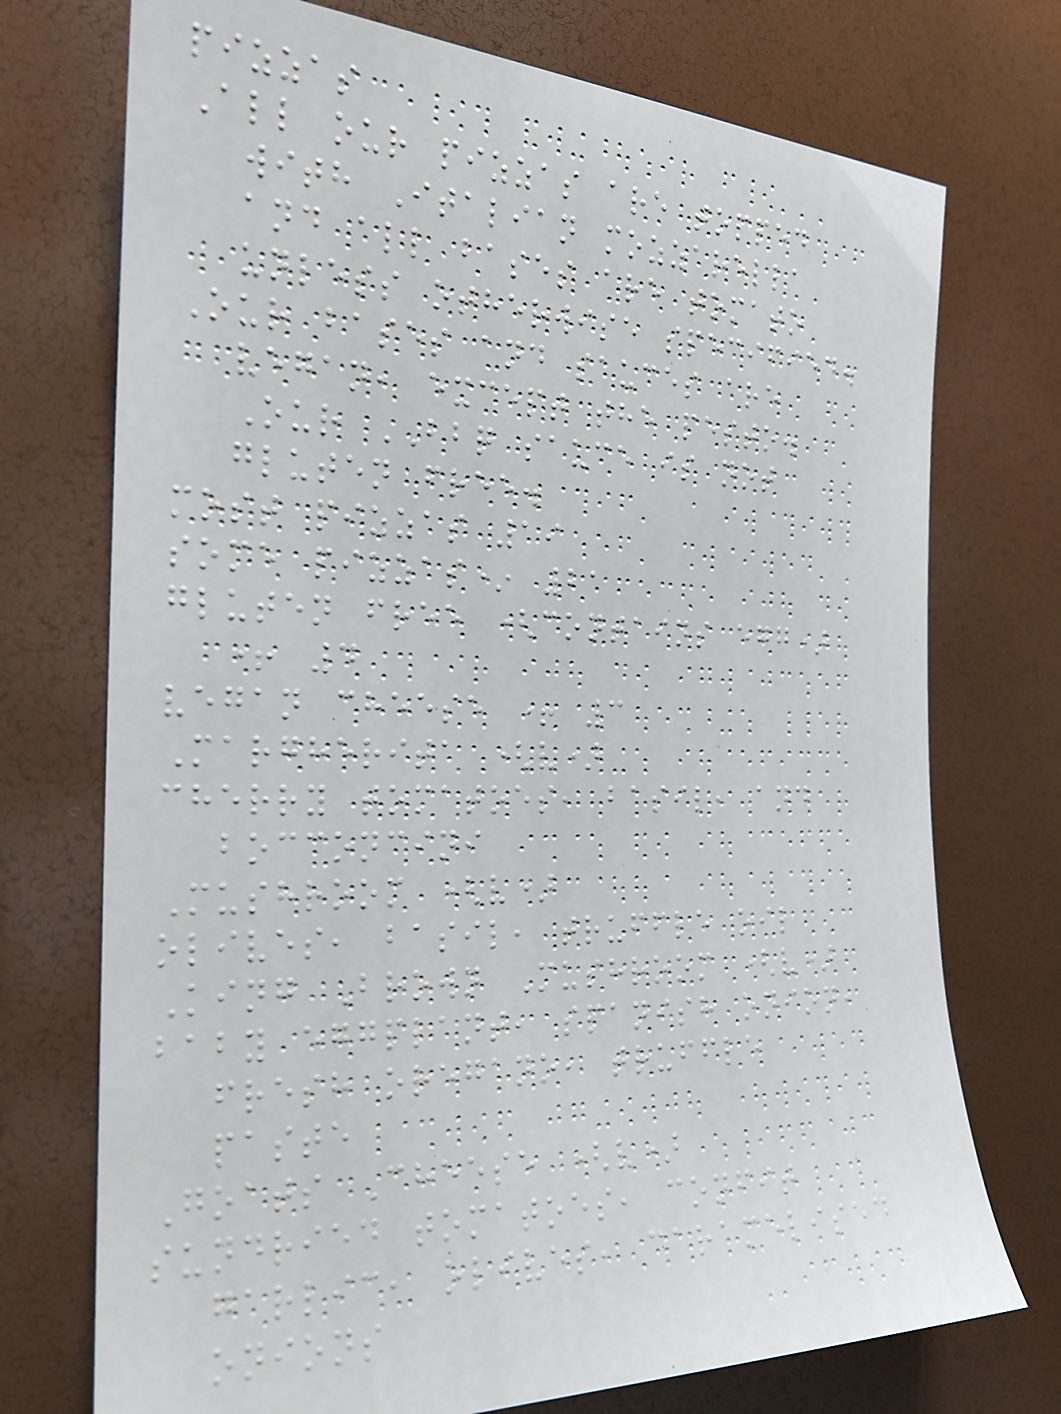pizzas
All our pizzas are topped
with Italian mozzarella
and all bases are tomato
unless otherwise specified.
Our bases and sauces are
vegan, except the pesto.
Our BBQ sauce is not
gluten free.
most pizzas 19
some pizzas* 21
gluten free (contains egg)
+ 4
vegan cheese + 3
Margherita (v)
cherry tomatoes, basil, and
bocconcini
Mushroom (v)
olives, basil, truffle oil
King Brown Mushroom (v)
baby eggplant, spanish onion,
fresh oregano, truffle
paste
Goats Cheese (v)
sundried tomatoes, confit
garlic, olives, caramelised
onions
